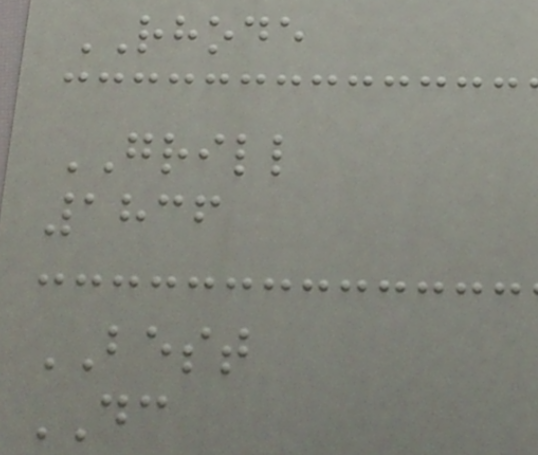RHODE
GRILL
1836
BEST
DC
